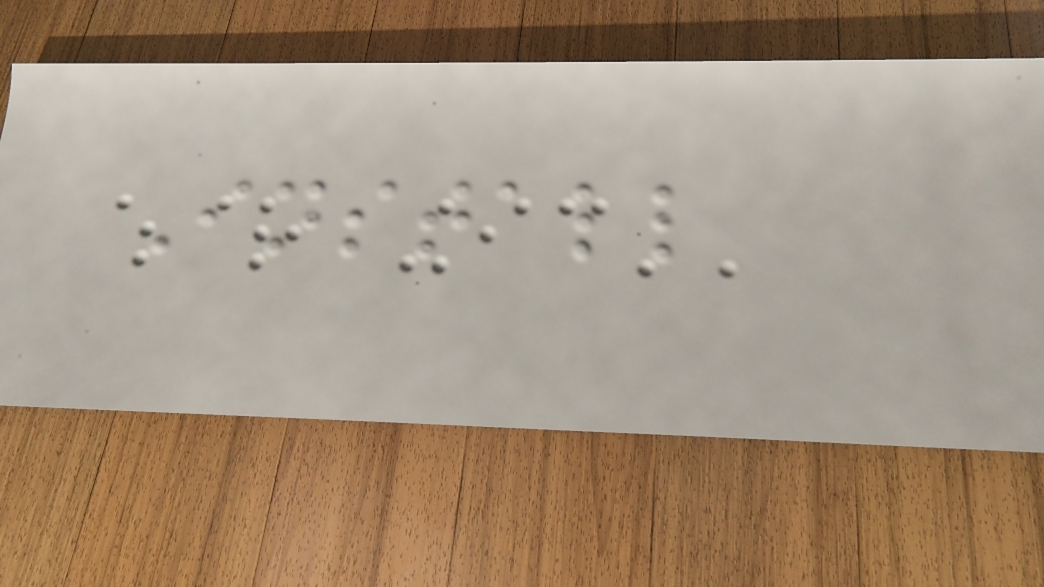Install
